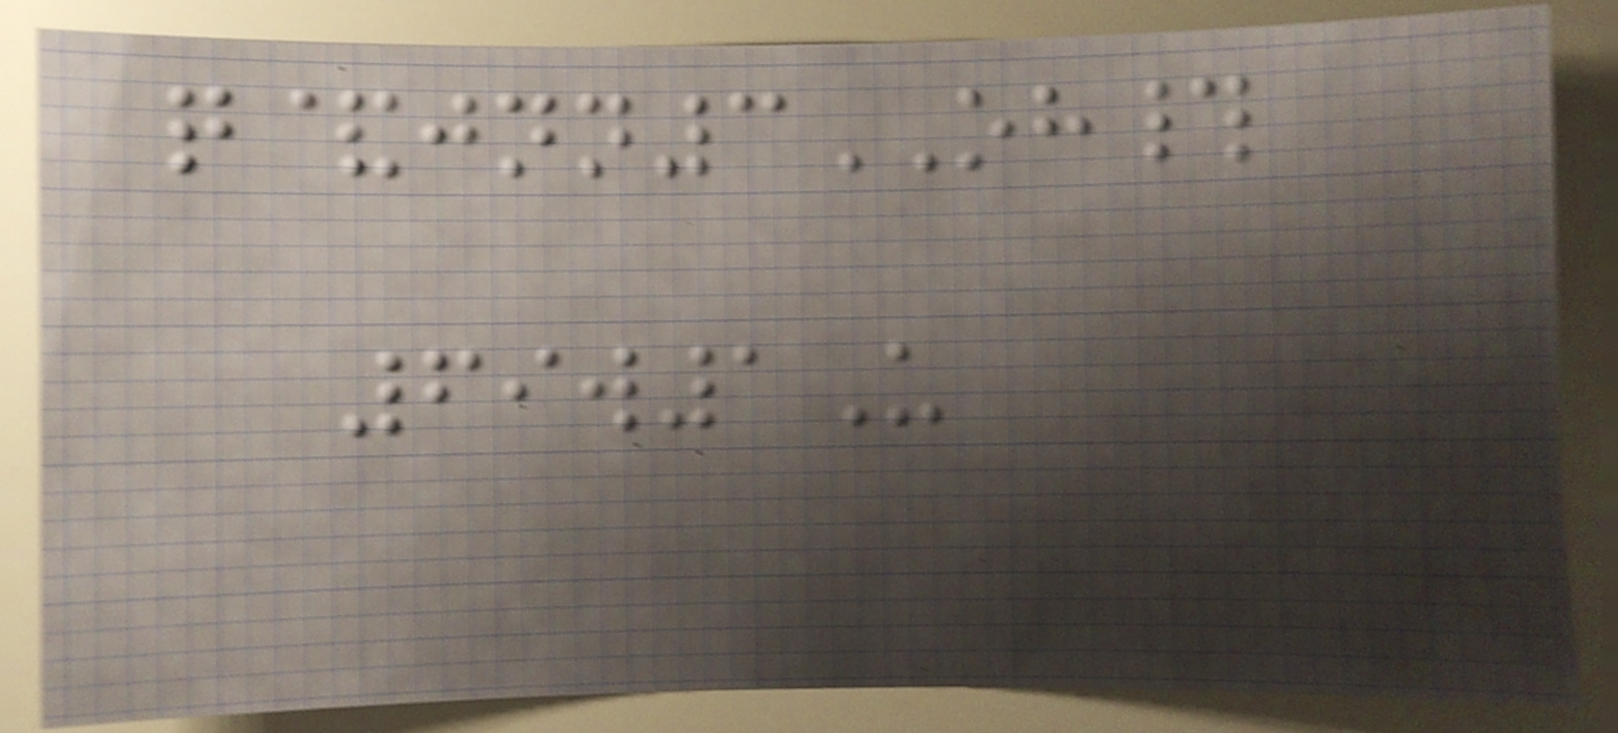q&jnn3OH#
69w1U
